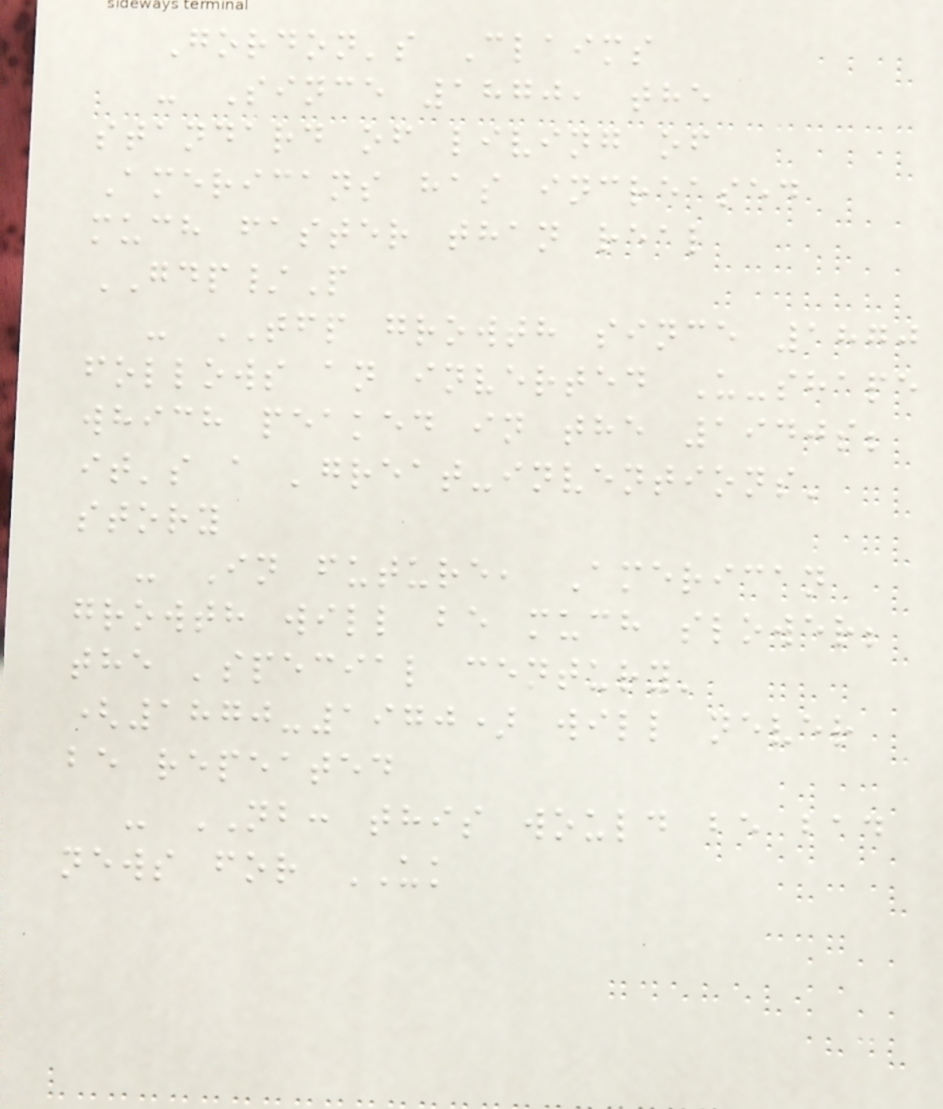Gordon's Claims
- Since 1870, the
standard of living of
Americans has increased
much faster than real
GDP/P
- TFP growth since 1870
follows an inverted U-shape
which peaked in the 1940s;
it's a 'great-inventions'
story
- In future, American
growth will be much slower;
the 'special century'
(1870-1970) will never
be repeated
- NB: this would be bad
news for UK
